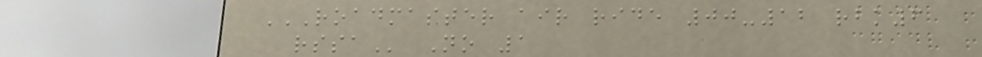ROADMASTER AIR RIDE 00-12 RBK6
RSSA No 1
